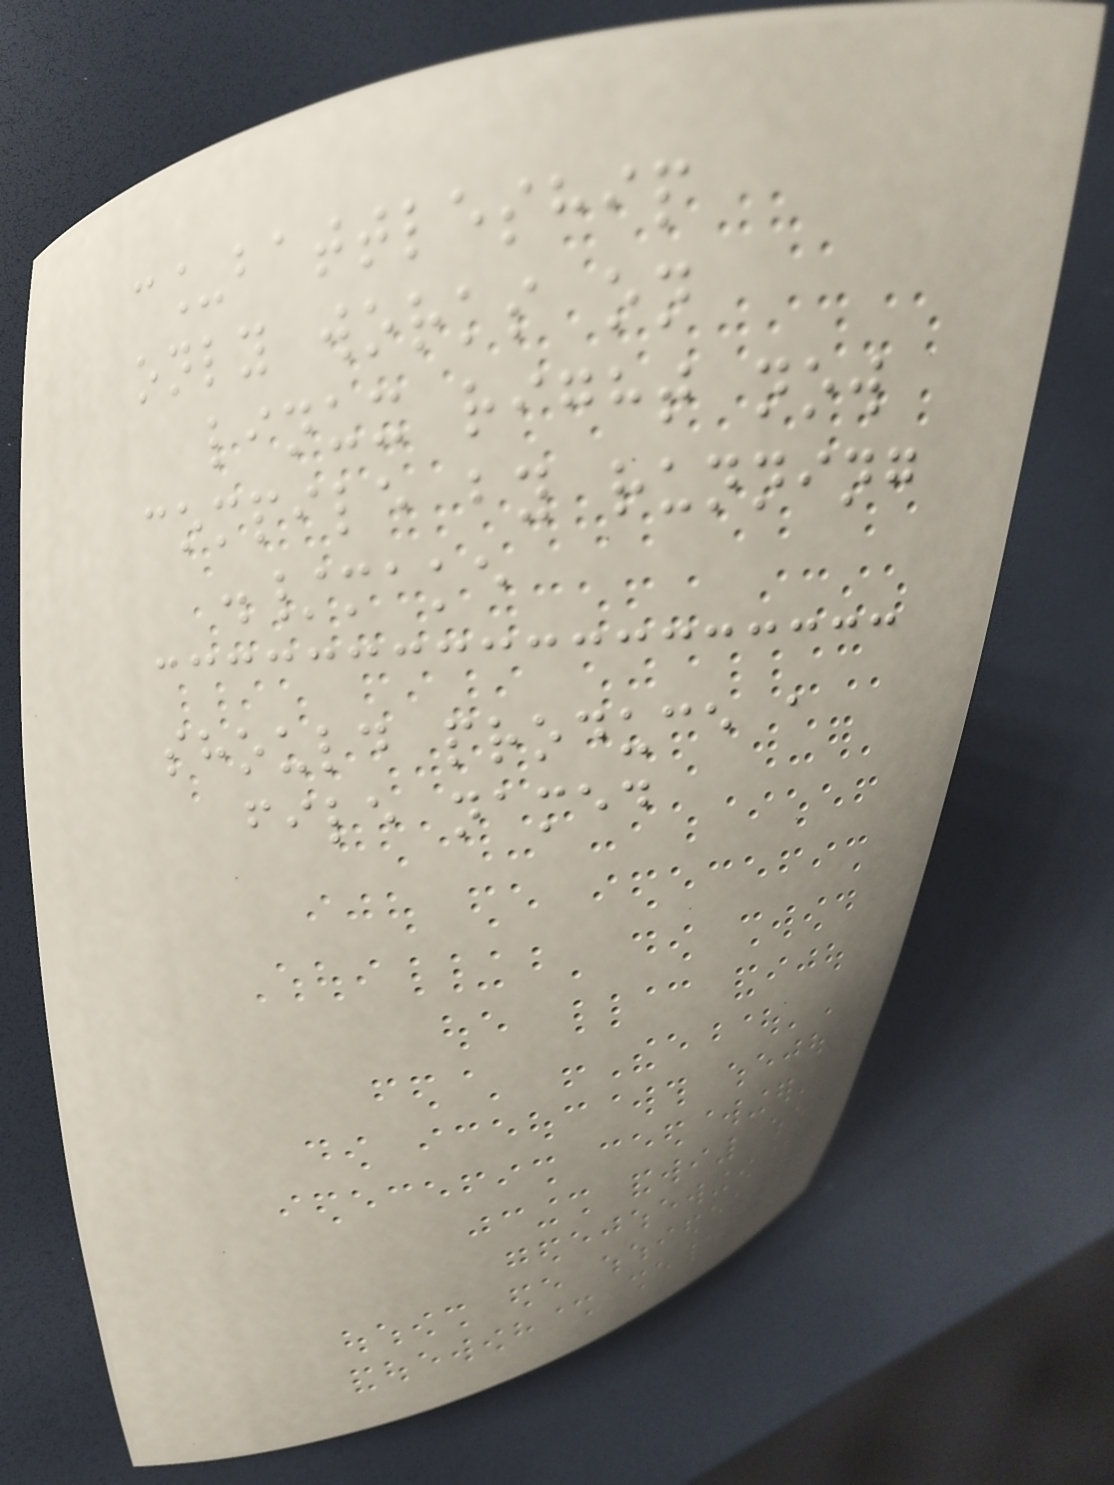c_battleship
only works on
linux right now
compile by running
./make
should produce a
file named
